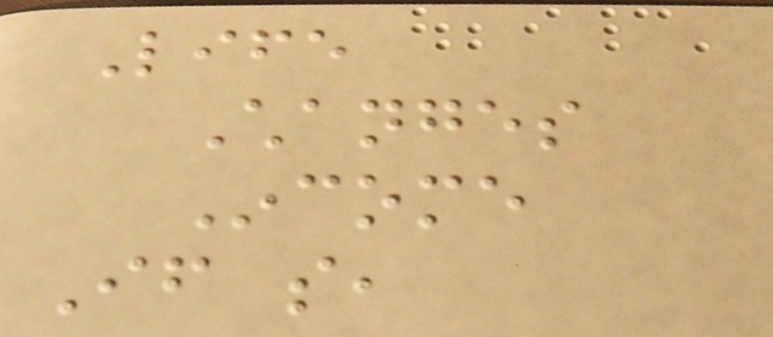Life
Changes
Income
If so,
